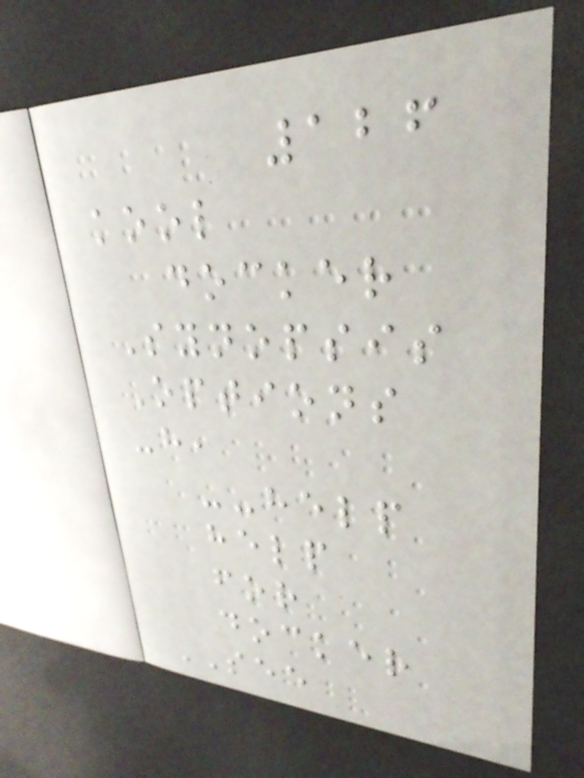126
kool
docker
Synopsis
Options
-h,
--help
help
for
docker
SEE
